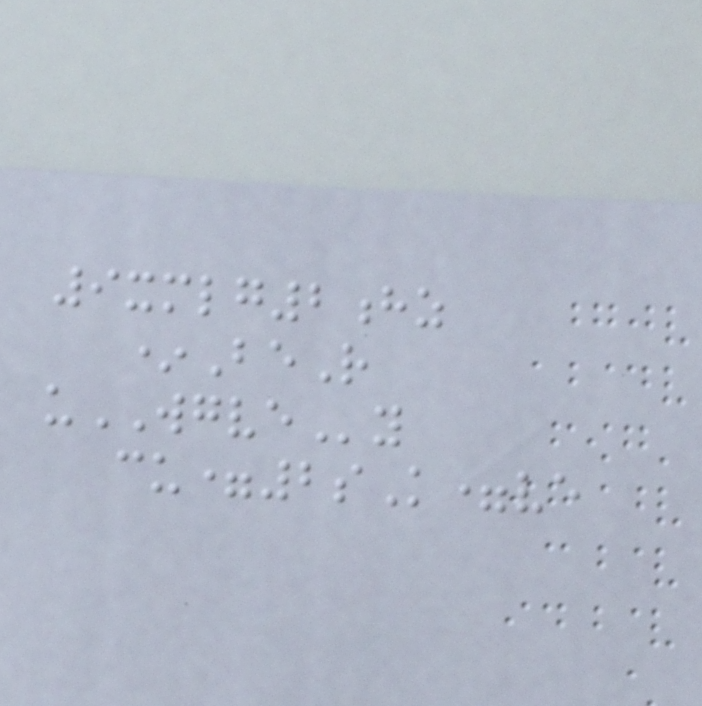9xmlg2hz
*BeR
uWGVEy
cu=2sK=ve
